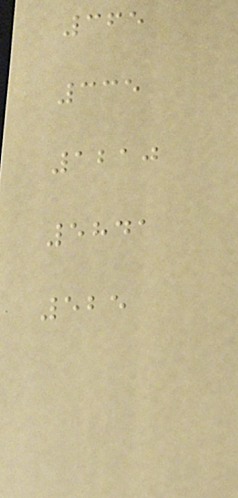365
335
1210
5841
525
